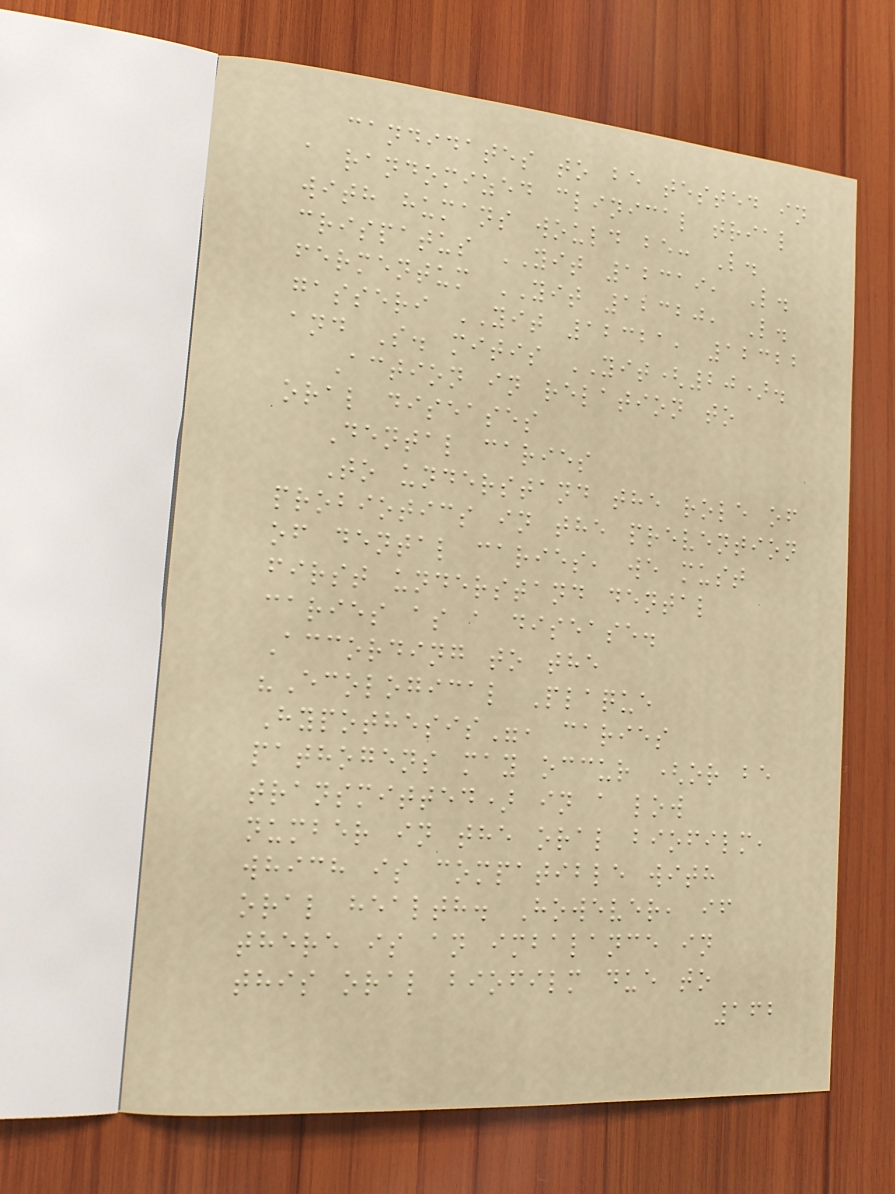candidates to be tested in
a randomized clinical trial
with humans would be: L.
crispatus YIT 12319, L.
fermentum YIT 12320, L.
gasseri YIT 12321, 12322
and S. mitis YIT(20).
Action in relation to
oral diseases
Dental caries
To understand the role of
probiotics in the prevention
of dental caries, we must
first understand dental
caries as a disease.
According to the
"Ecological Plaque
Hypothesis", caries
pathogens may occur (or be
transmitted) in a low
number in the oral biofilm,
which is compatible with
oral health. However, if
there is an imbalance in
this oral biofilm due to
162
